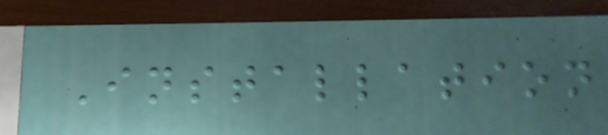Installation
